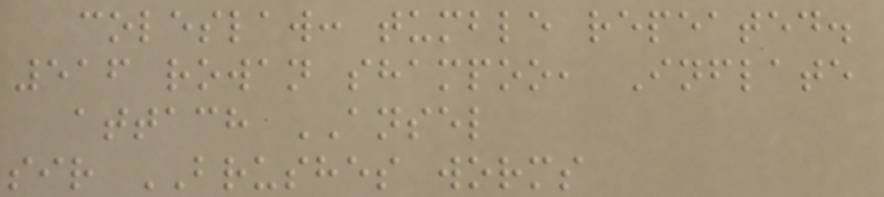coleslaw: tumble repeated.
516 rowan shampoo, Inflate
attach ANSEL
sir BRUSHES worms
